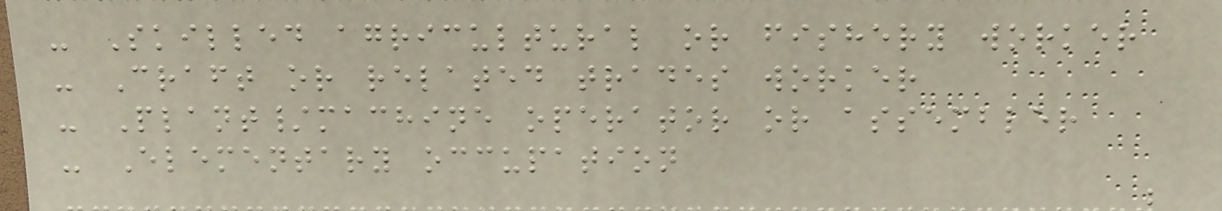- Skilled agricultural or fishery worker
- Craft or related trades worker
- Plant/machine operator or assembler
- Elementary occupation
